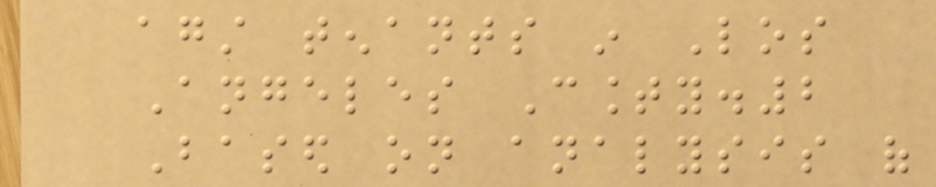against tenants in Los
Angeles County.2
Based on analysis of
